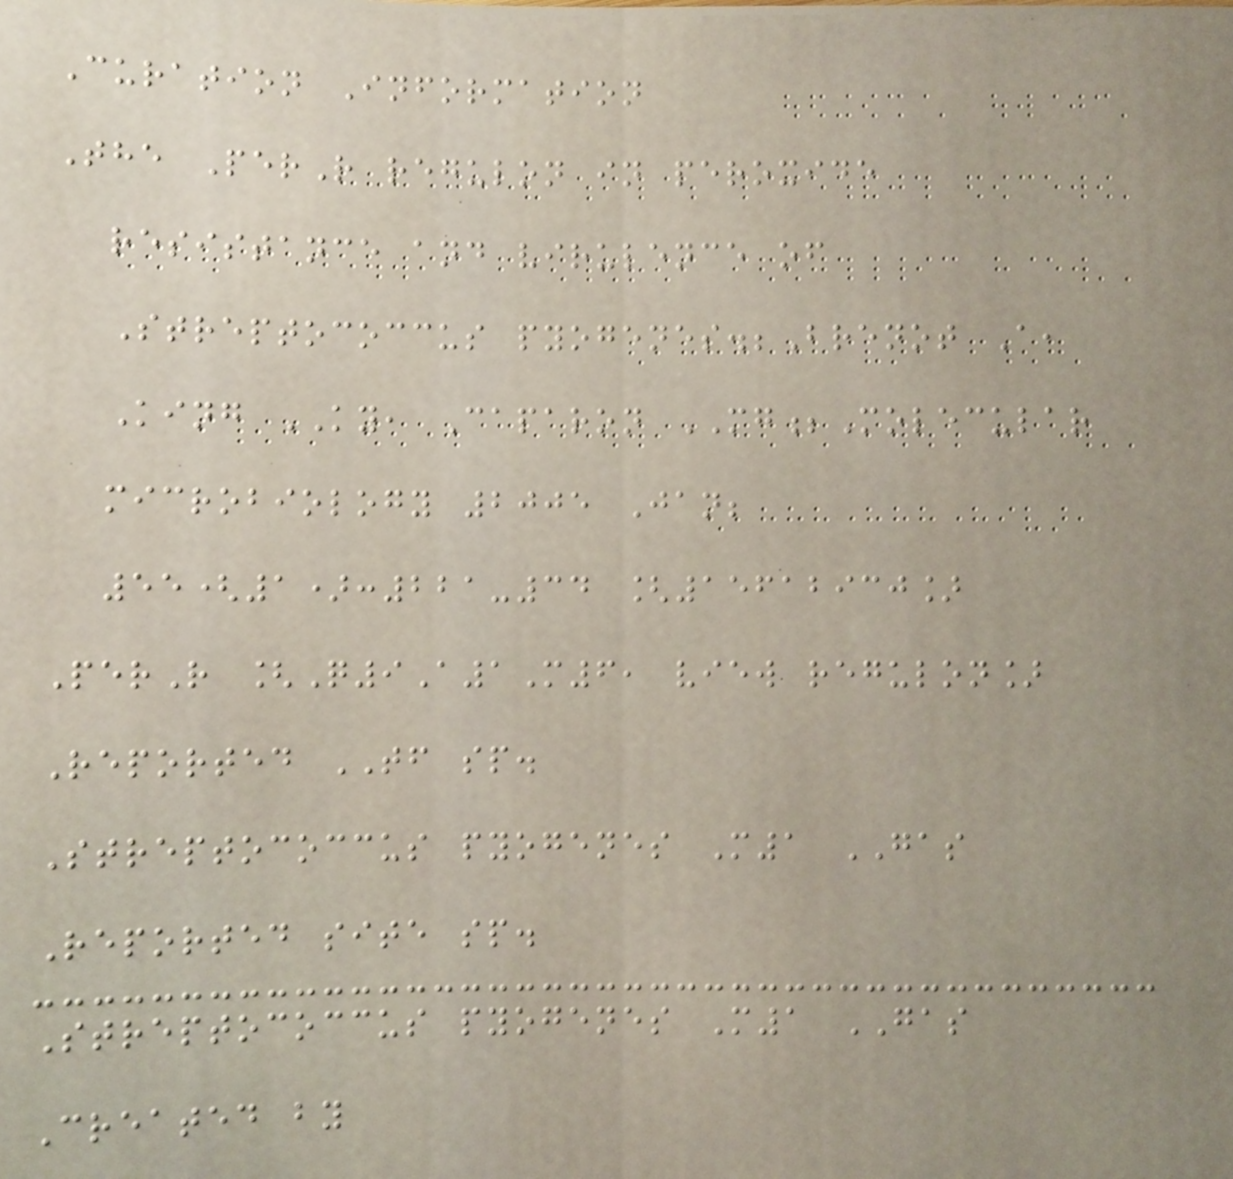Curation Information
The PerR regulon in peroxide
resistance and virulence of
Streptococcus pyogenes.;Brenot A,
King KY, Caparon MG;Molecular
microbiology 2005 Jan;
55(1):221-34 [15612930]
PerR [Q9A1M6, view regulon]
Reported TF sp.
Streptococcus pyogenes M1 GAS
Reported site sp.
Streptococcus pyogenes M1 GAS
Created by
